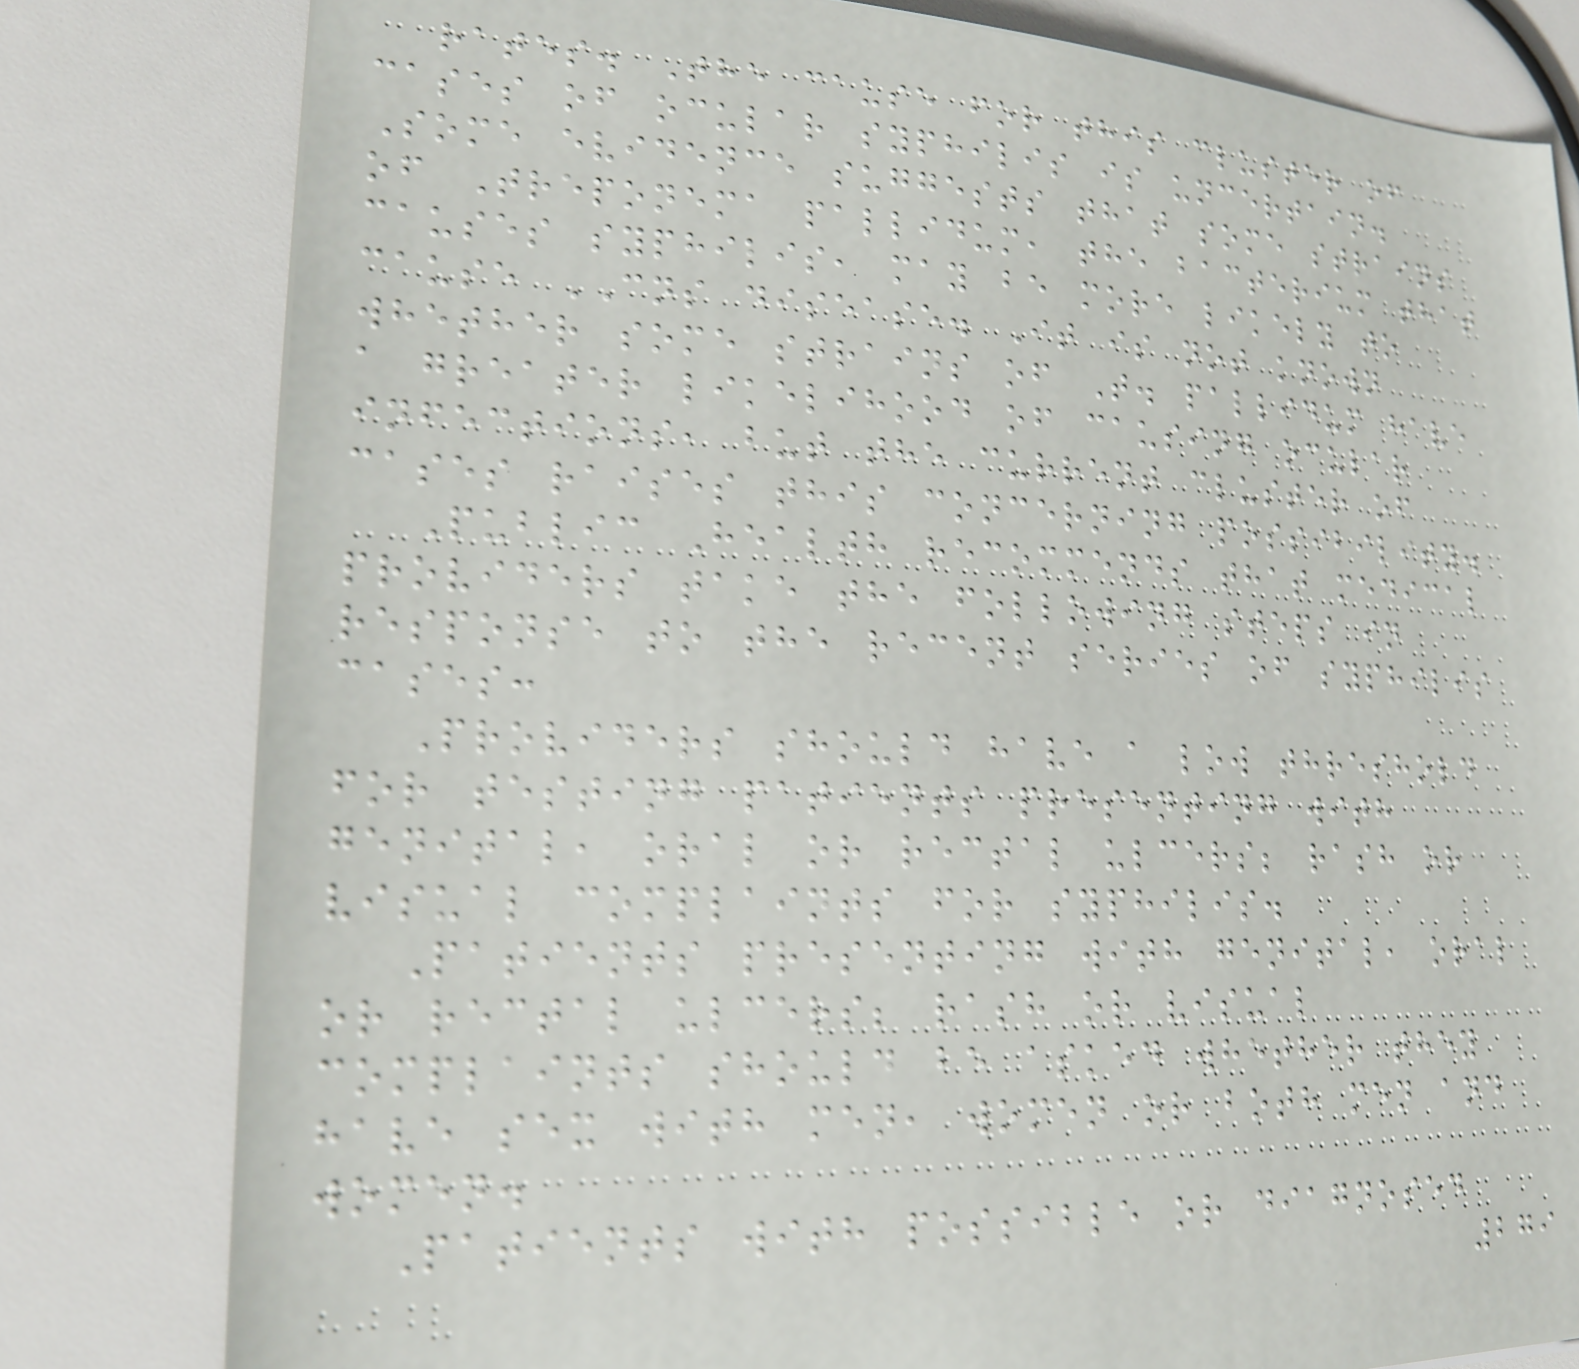rates. The cause for this cluster of
cases of ocular syphilis is uncertain.
Some evidence suggests that some strains
of Treponema pallidum, the bacterium that
causes syphilis, may be more likely to
cause CNS disease. It is not known
whether some strains of T. pallidum have
a greater likelihood of causing ocular
infections, but the current cluster of
cases raises this concerning possibility.
Public Health recommends that medical
providers take the following steps in
response to the recent series of syphilis
cases:
Providers should have a low threshold
for testing patients presenting with
genital, oral or rectal ulcers; rash or
visual complaints for syphilis.
Patients presenting with genital, oral
or rectal ulcers; rash or visual
complaints should be asked whether they
have sex with men, women or both men and
women.
Patients with possible or diagnosed
279
